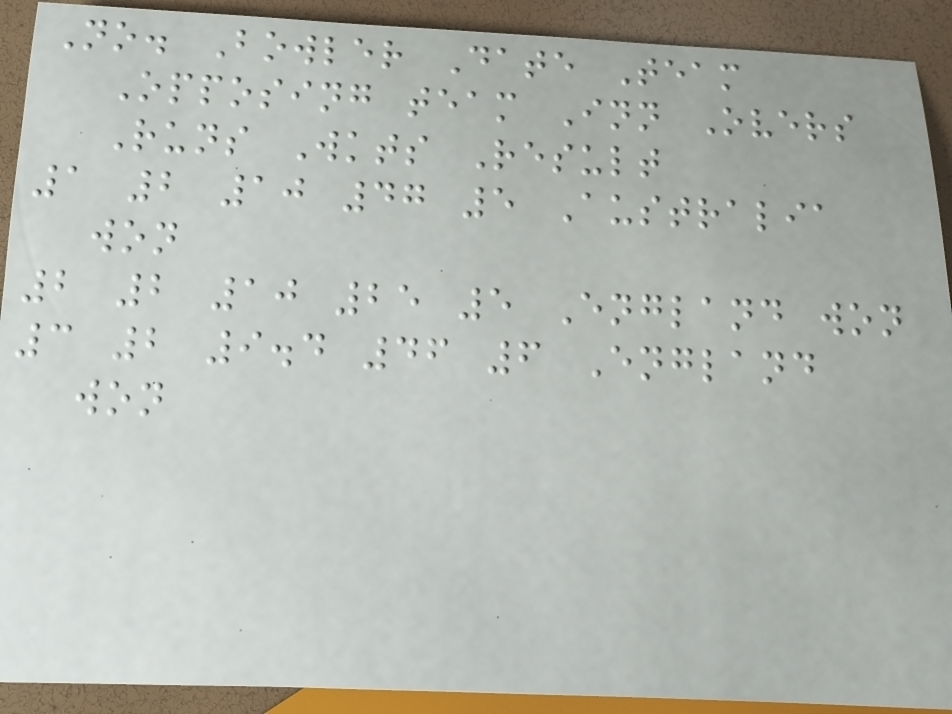No. Bowler Date Team
Opposing team Inn Overs
Runs Wkts Result
1 2 10 47 5 Australia
won
2 2 10 25 5 England won
3 2 9.4 46 6 England
won
